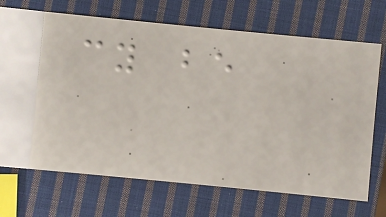cy be
